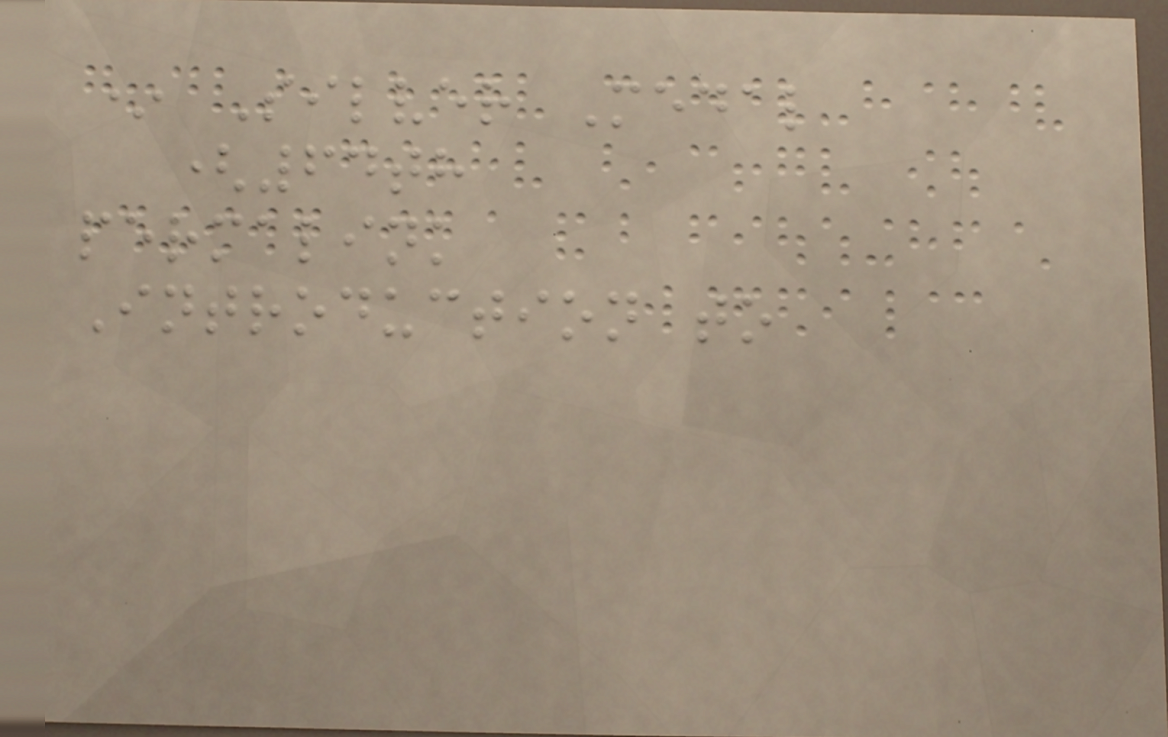* Silver Medal
(64th
permalink
Introduction to
